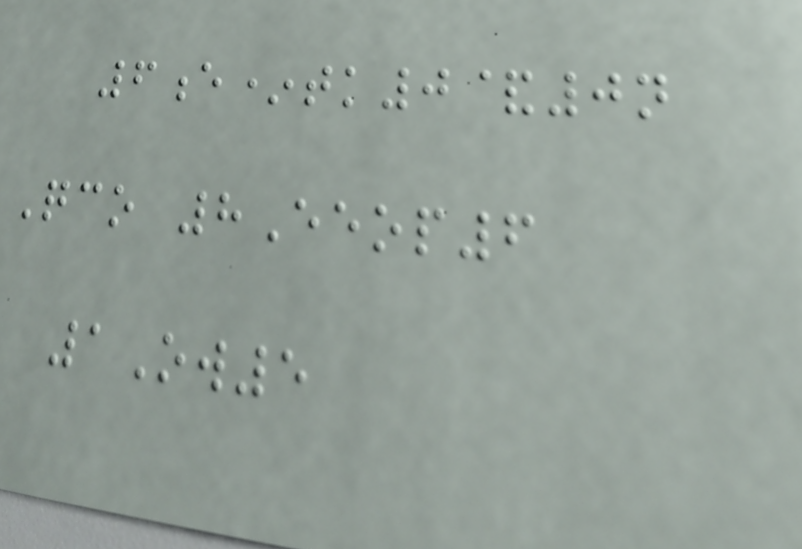6e*tk0&0n
Qco 8Eeop6
1Ow5
